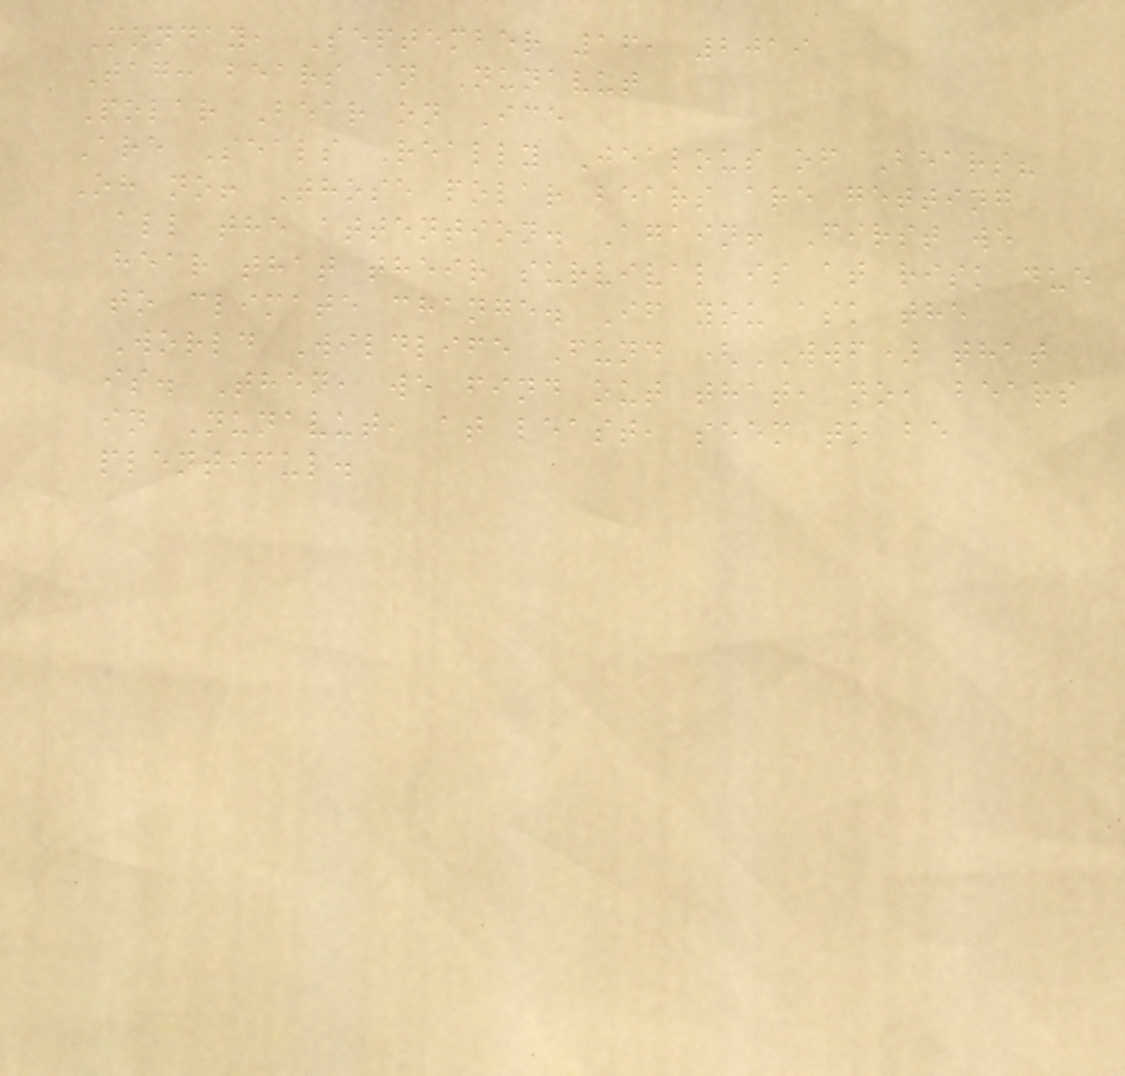Monday, September 16, 2019
Tag: bears in Nunavut
Polar Bear on Ice
Are Seals Really Jealous of Bears?
Oh no! Those polar bears are getting
all the attention. Again! First we
hear that their survival is at risk due
to climate change. If you ask the
World Wildlife Fund (WWF) that
is. Then, we find out that, no, bears
in Nunavut, at least, seem to be
plentiful.
